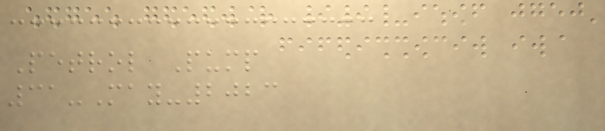Petrol Pump
31-May-2023
